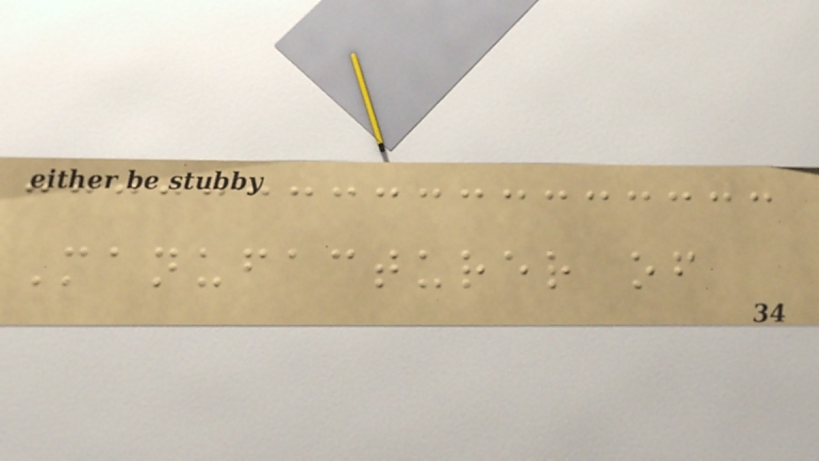Manufacturer of
